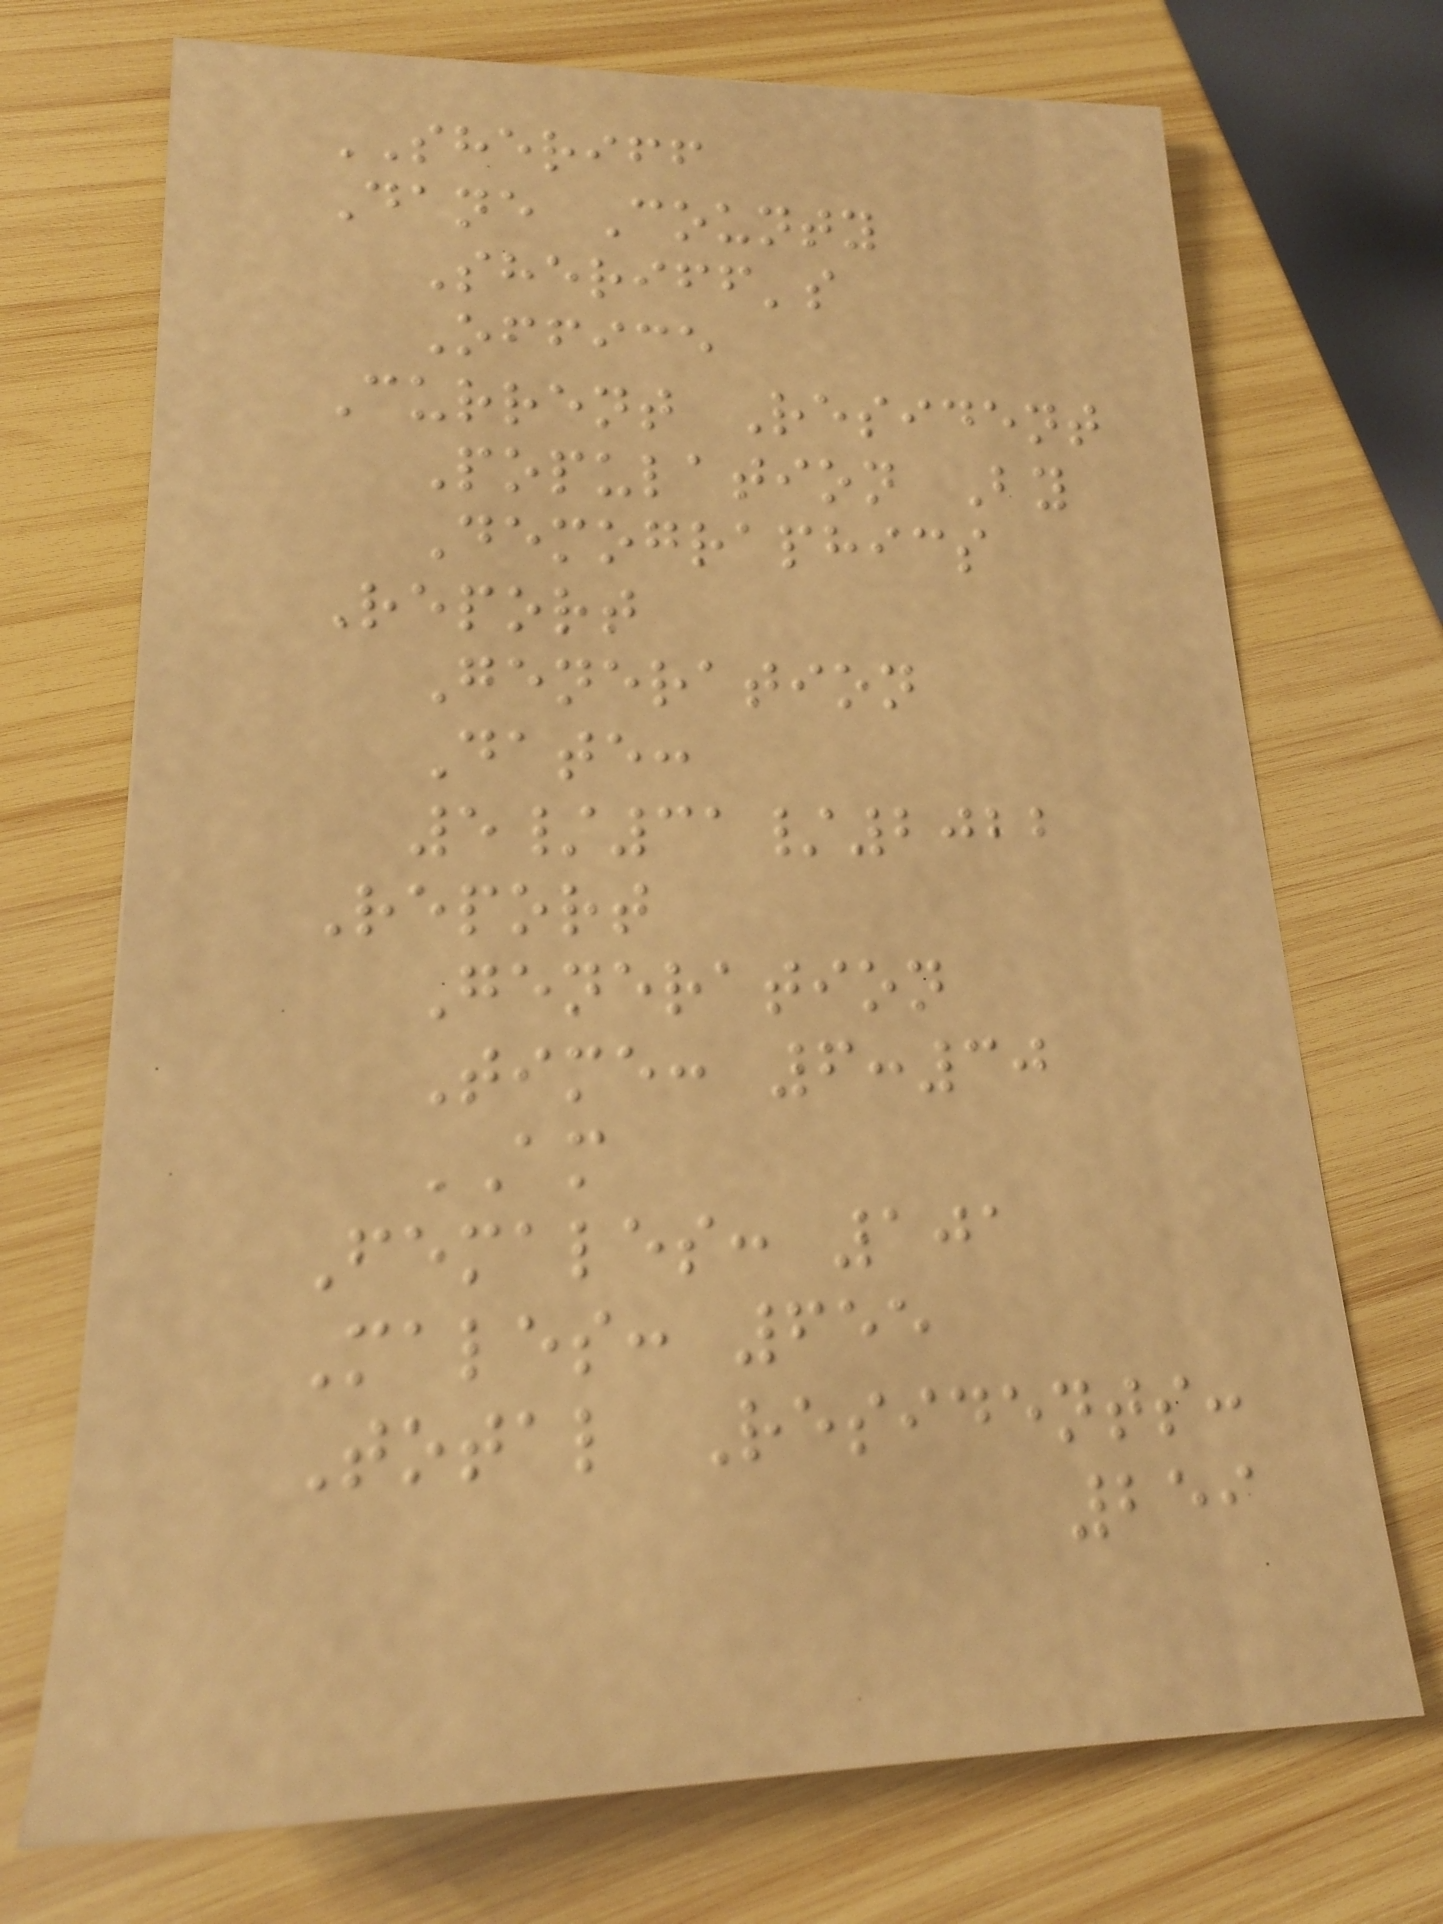SHERIFF
Dane County
Sheriff's
Office
Current Resident
Population By
Demographics
Report
Generation
Date:
5/31/2022
Report
Generation
Time: 6:30
AM
Females: 101
Males: 655
Total Residents:
259
